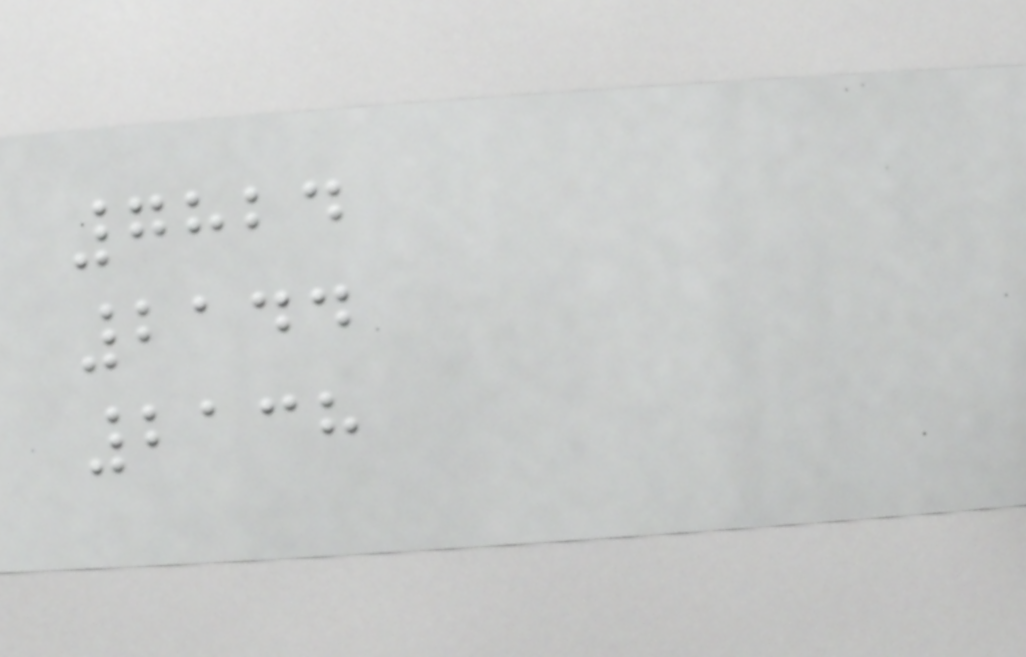7824
2144
2138
